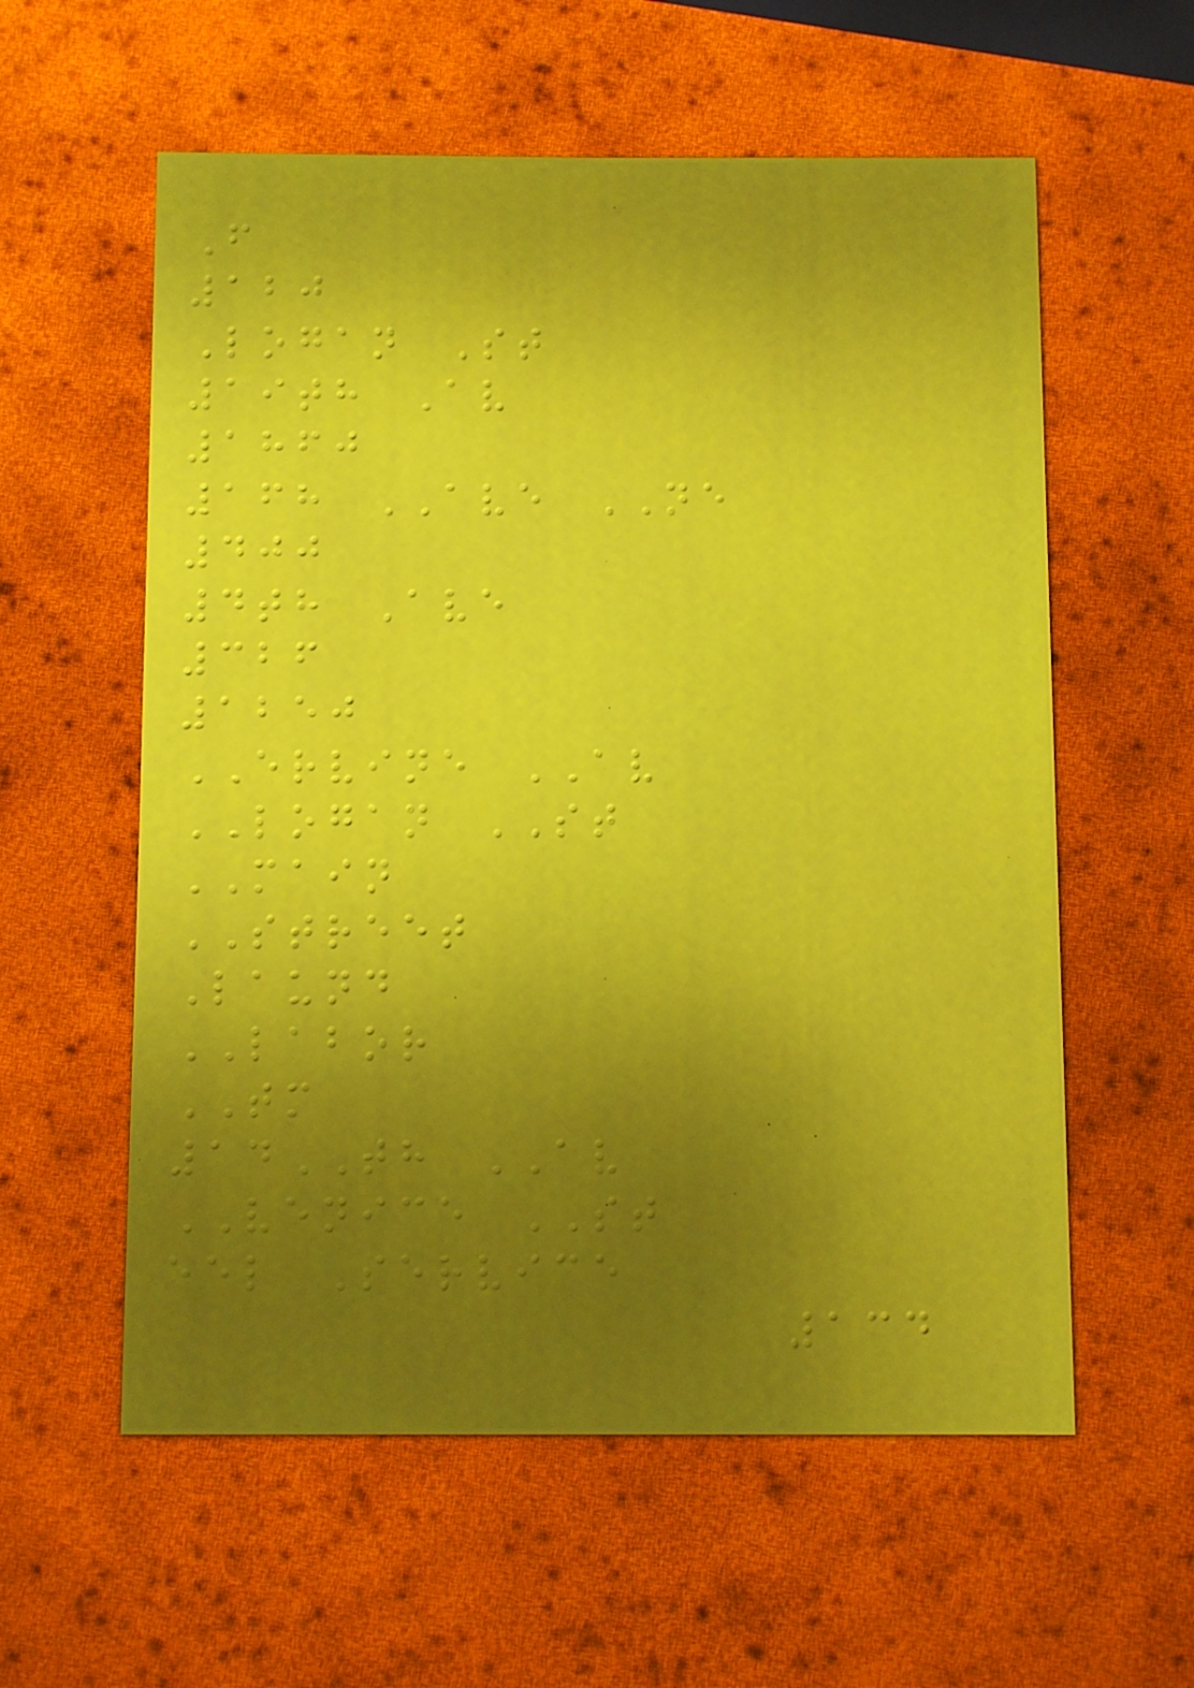F
120
Logan St
19th Av
1860
168 AVE NE
400
4th Ave
326
1250
ERVINE AV
LOGAN ST
MAIN
STREET
Laund
LABOR
TM
14TH AV
VENICE ST
eel Service
134
